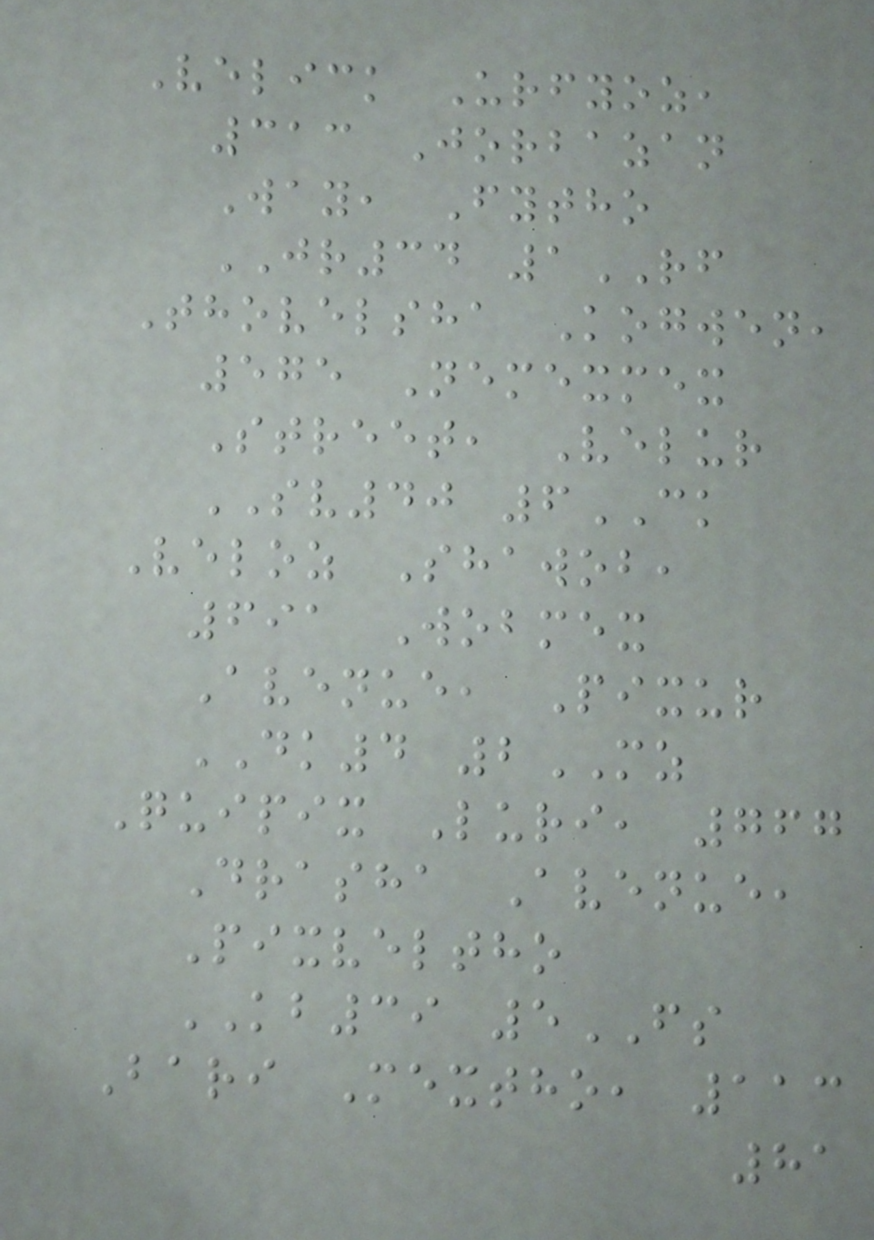Velick Urfyoz,
313 Jorbazan
Way, Fytho
JR34 1RF
Thovelsha Kogwen,
575 Nemexmex
Street, Velur
SV40 6CK
Veloz Shawob,
691 Wobmex
Avenue, Pixur
DK4 2MZ
Quipix Luri, 767
Drasha Avenue,
Pixveltho
KB39 5FS
Bari Mextho, 113
81
